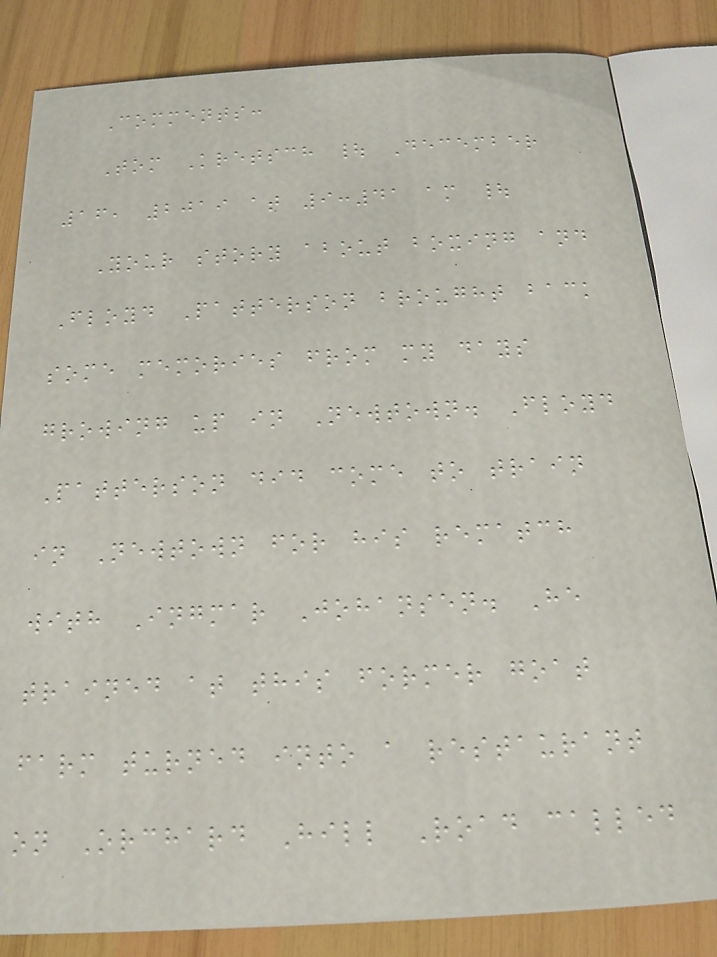Comments:
Tom Kretsch | December
16, 2019 at 9:41 am |
Your story about boxing and
Floyd Patterson brought back
some memories from my days
growing up in Newtown. Floyd
Patterson did come to train
in Newtown for his rematch
with Ingmar Johansen. He
trained at this former goat
farm turned into a restaurant
on Orchard Hill Road called
